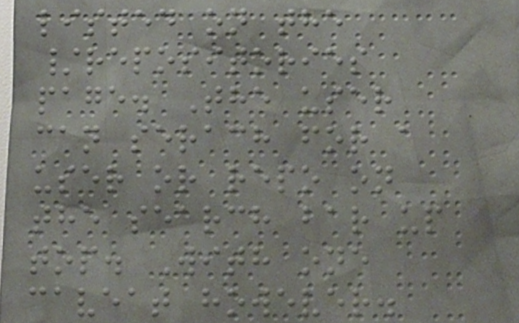listed on the
/repositories
page. The user
can serach for a
user or repo on
the search bar up
top. With one
caveat however.
